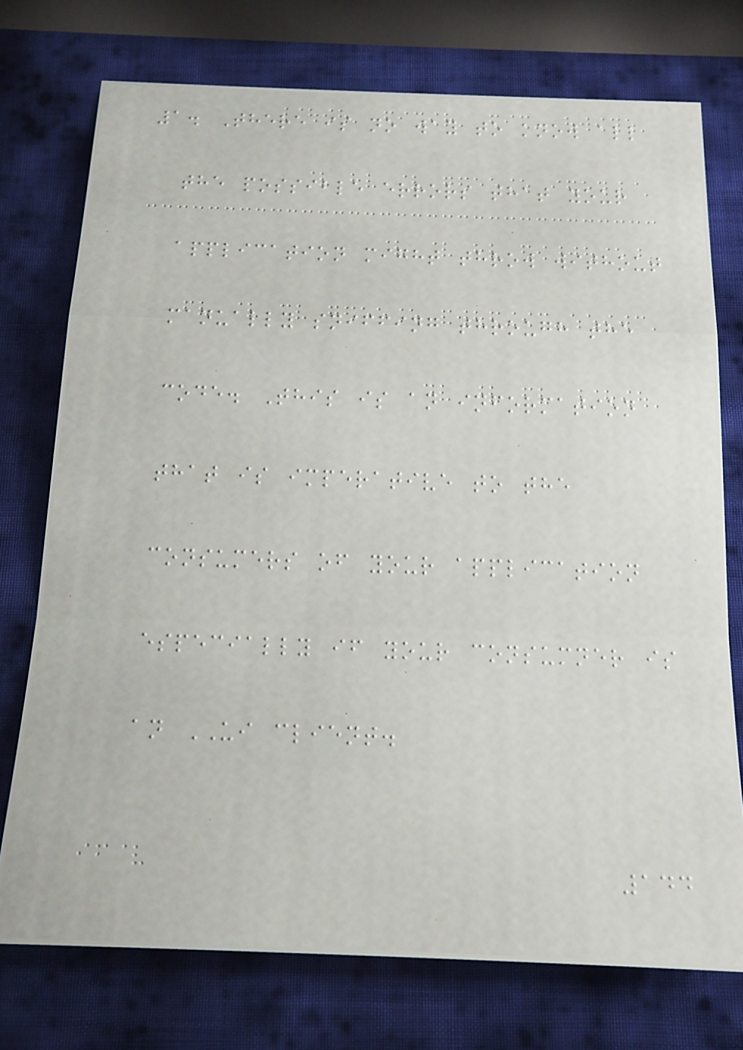1. There is no way to know all
the possible errors that your
application might throw without
manually sniffing through the
code. This is an information
that is imperative to the
consumers of your application
especially if your consumner is
an UI client.
144
